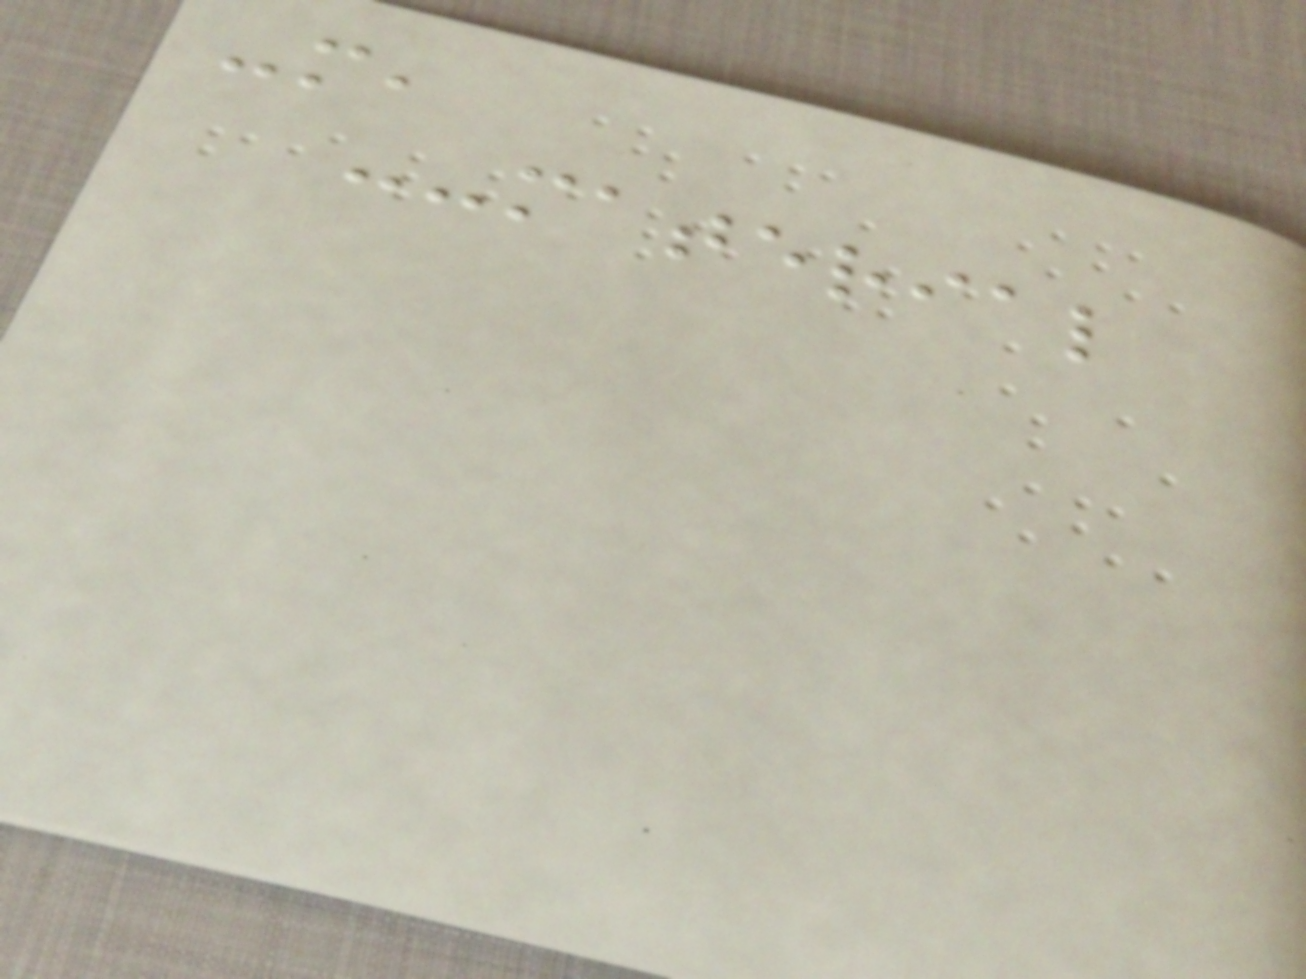-m,
--material
